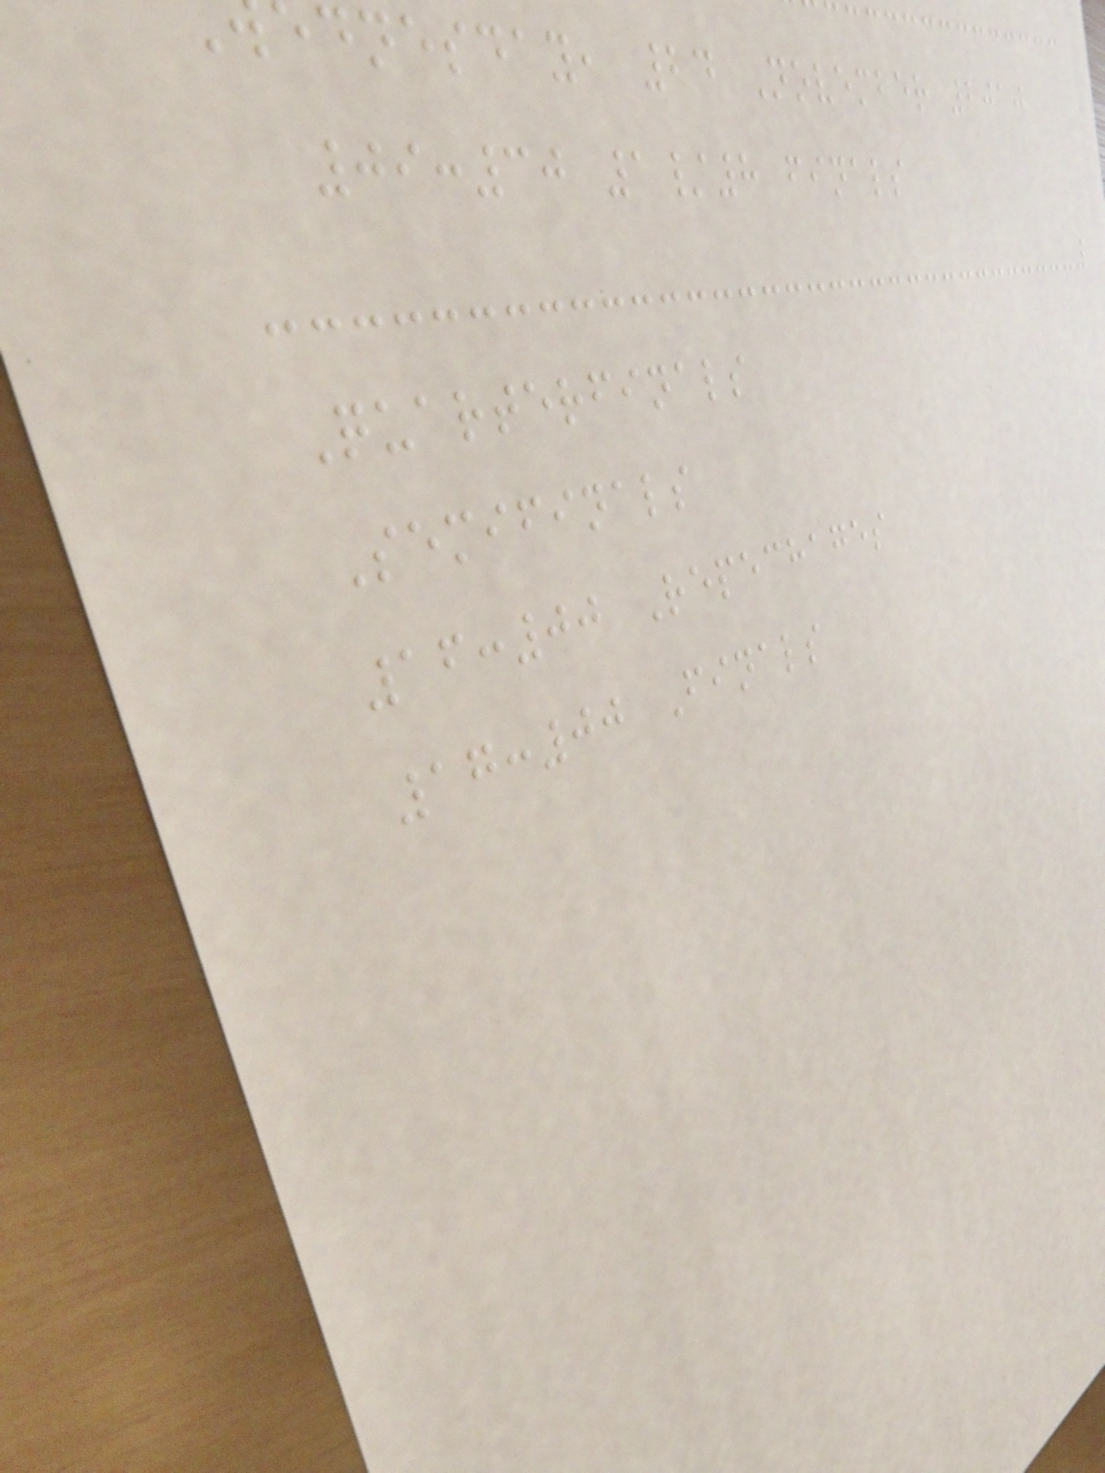dnesday, 24 November 2010
09:30 1/8 finals
Quarterfinals
Semifinals
16:00 Repechages
17:00 Finals
